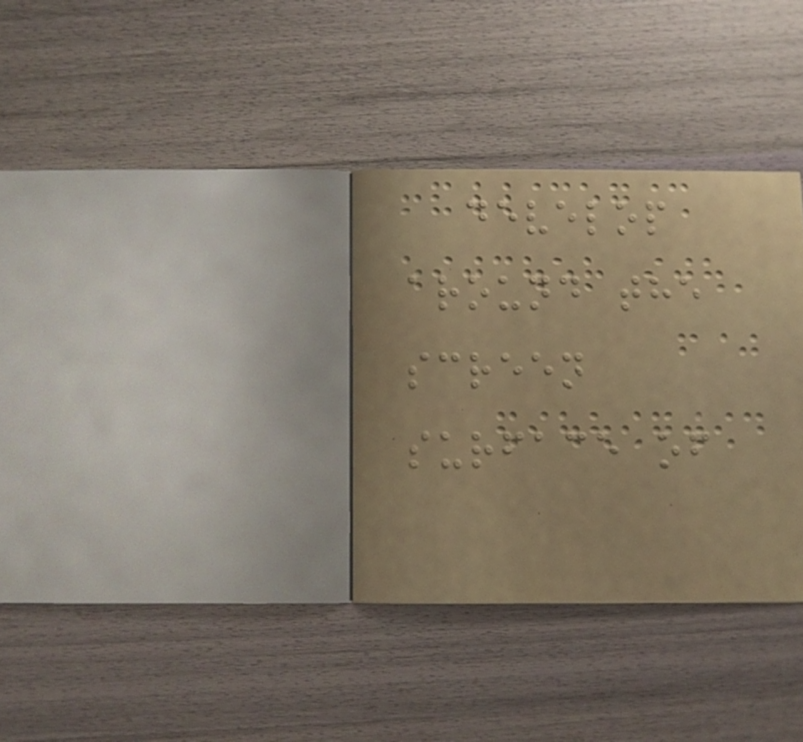develop
around the
screen
surface of
